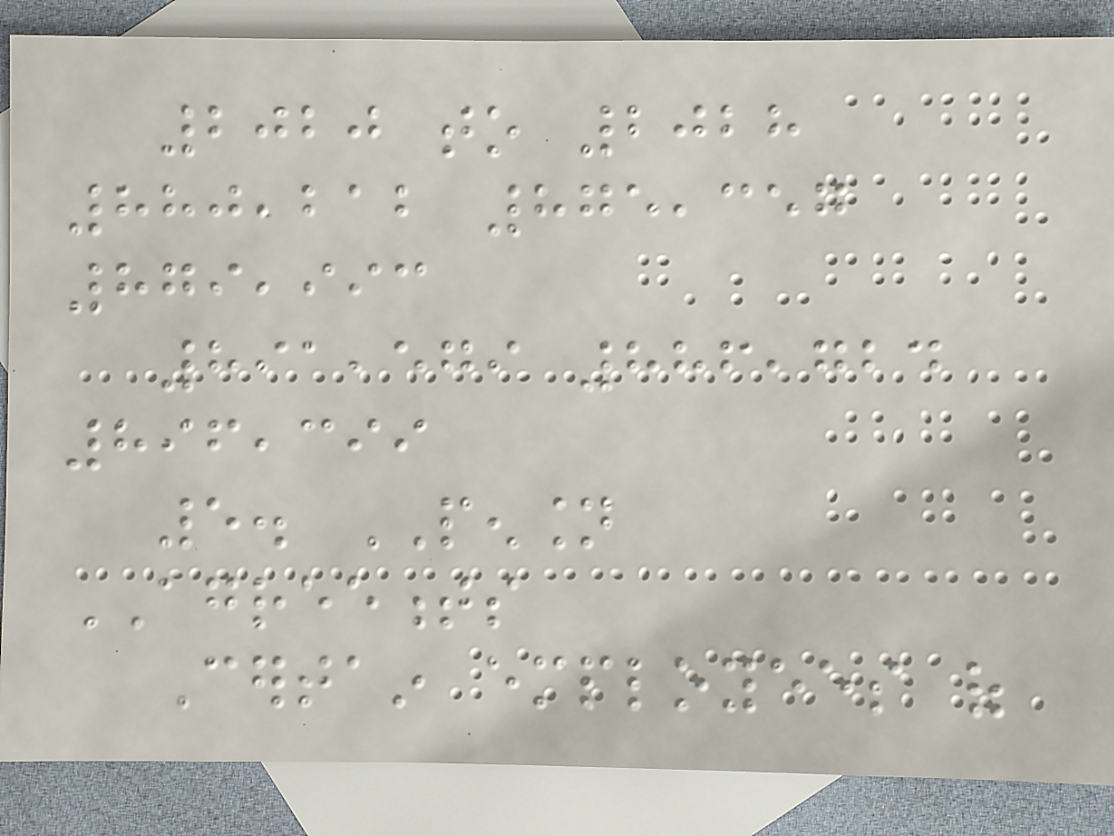2020 to 2028
880,212 875,357
879,993
891,579 886,724
896,399
5. PENSION
AGREEMENTS
Certain employees of
